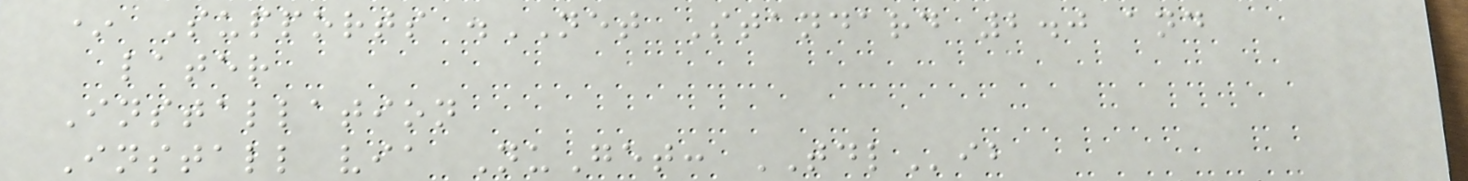* Supports .NET Standard 2.0 and
later
Installation
Install via NuGet: TDLib
